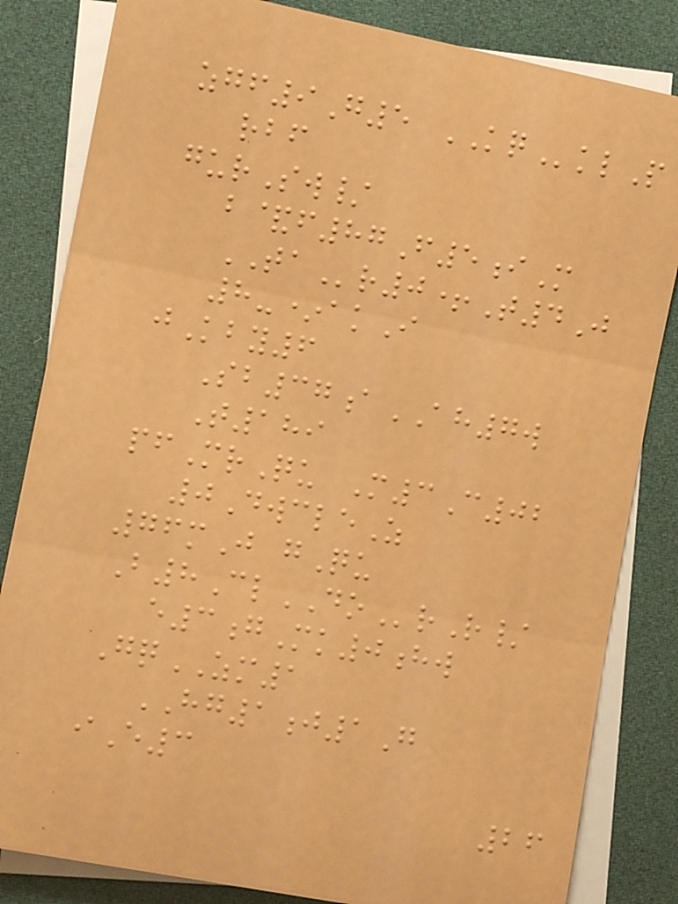zgf9G5 KQklP
rbf
gurSw/
b&f87F5iM
TAr0+T4J
8-*akI
jKby6
Sb37aAH7w
T189
pfMrQu M3C02
0DwcleZ
76mJ gQu
B8ClDOrR/
e3gMk0hw
GqZM1
HG1j1G
iE3
26
